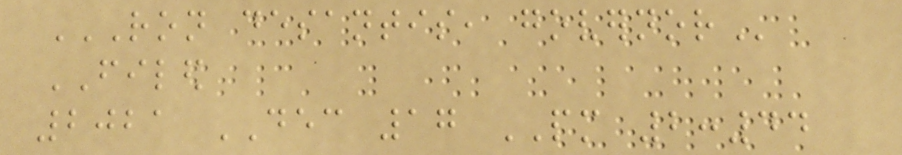RON DESANTIS, GOVERNOR
FILED
2021 DEC 17 PM 2:44
